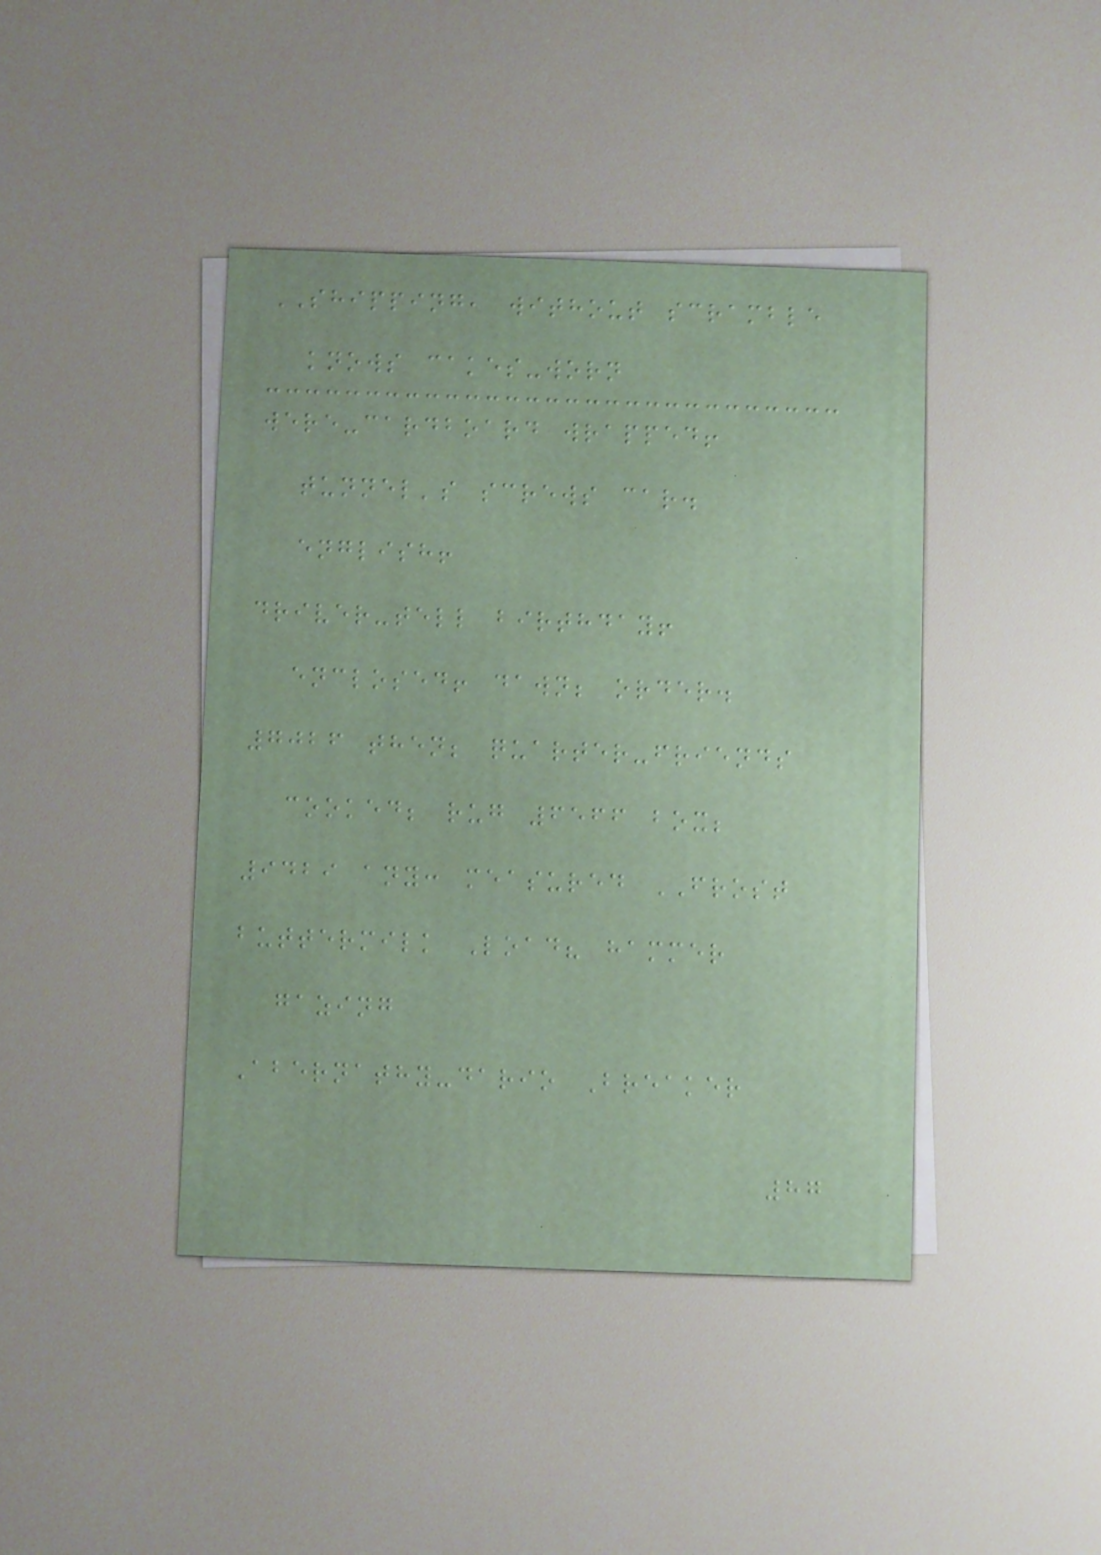SHIPPING, without scramble
knows cakes-worn
were-cardboard wrapped!
tunnel's screws car.
english!
driver-tell birthday!
enclosed! dawn; order.
7026 then; quarter-friends
cooked; rug 6566 box;
9429 any: measured FROST
buttermilk Load? hammer
gazing
Abernathy-dario Breaker
87
